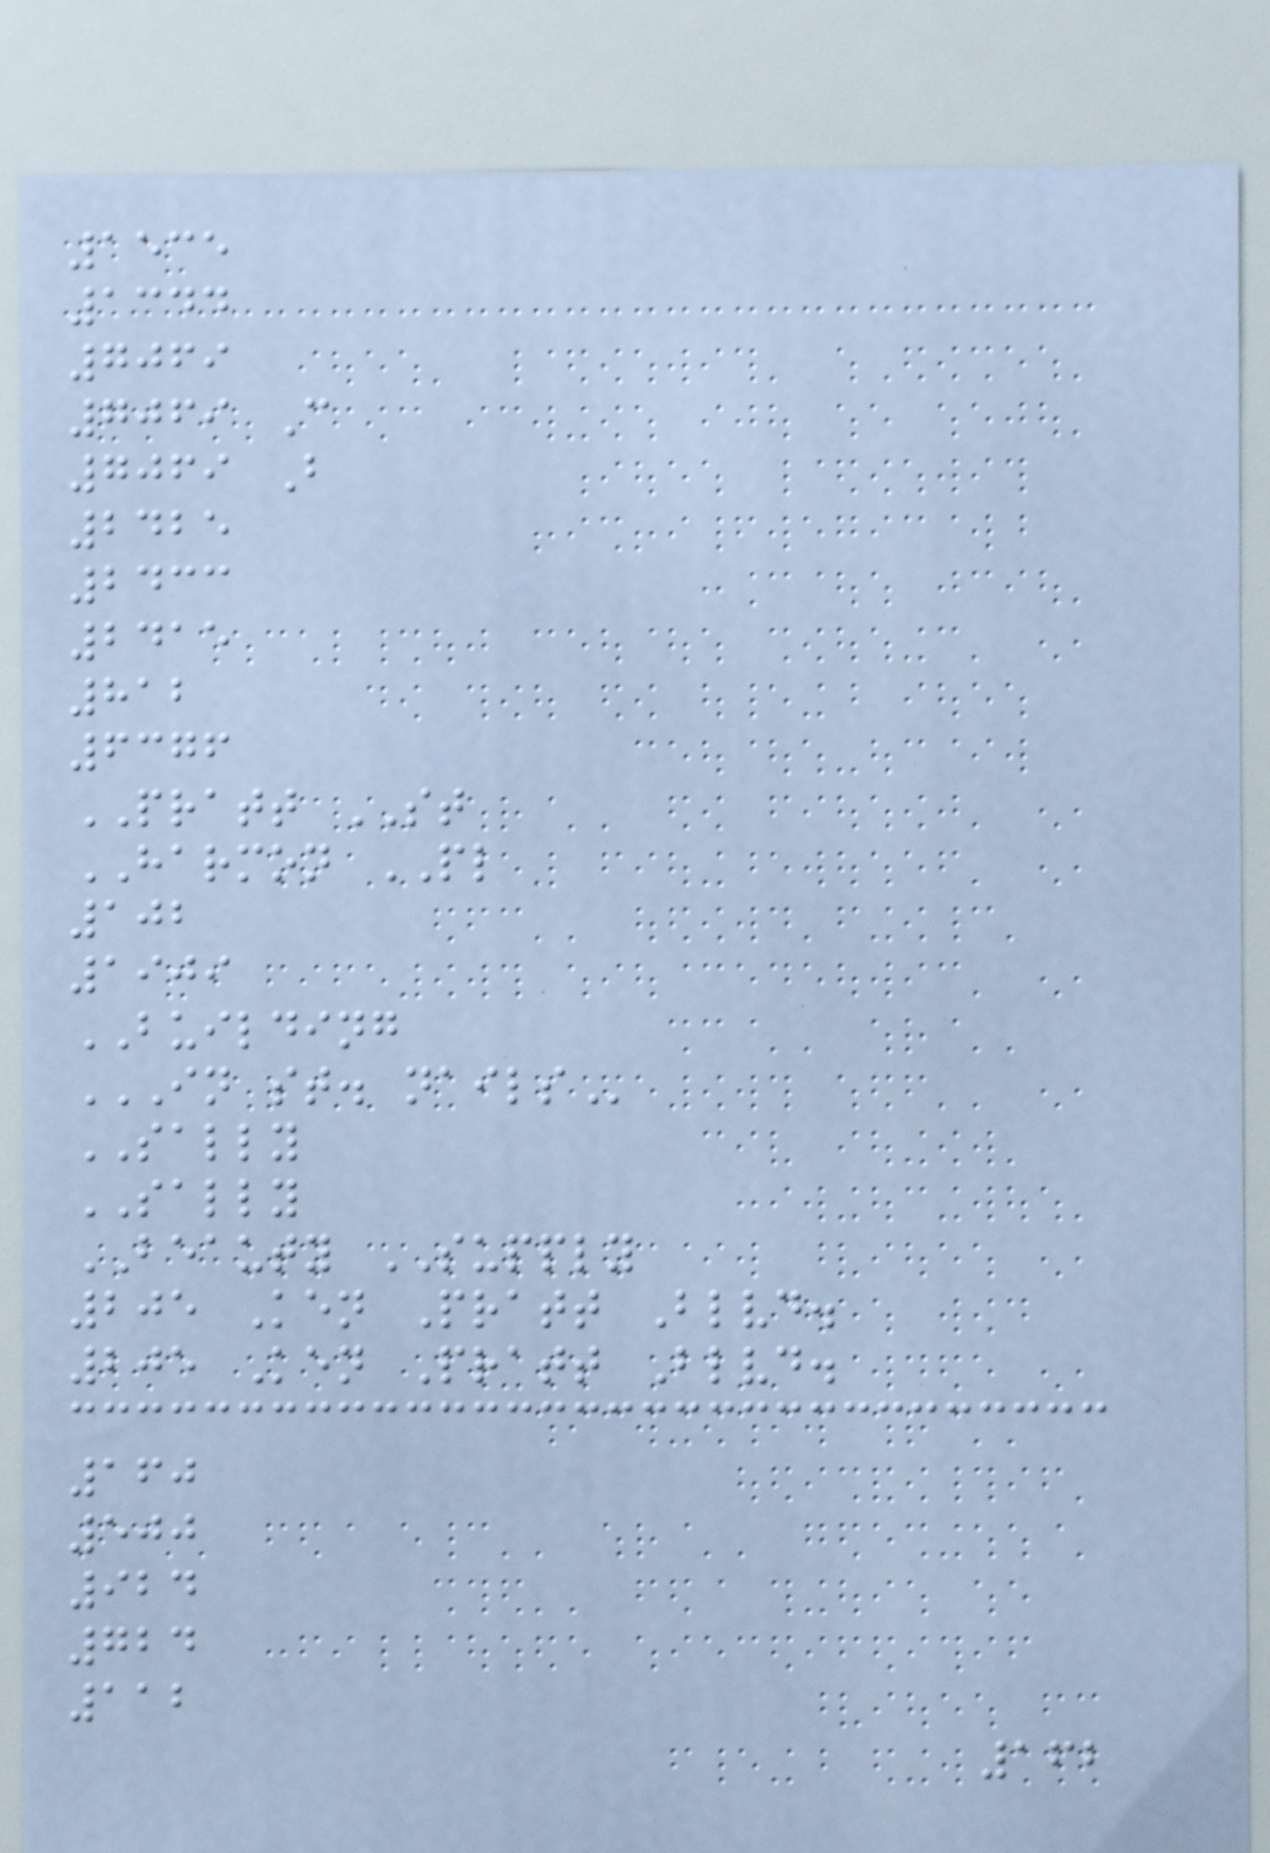1535
1344
7069
7069 C
7069 B
2425
2433
2415
812
6376
PRATT ST
HARMON PL
102
1909
BUILDING
IN ST. NAILS
SALLY
SALLY
BEAUTY SUPPLY
205 Ken Pratt Blvd.
205 Ken Pratt Blvd.
160
500
924
724
112
162
